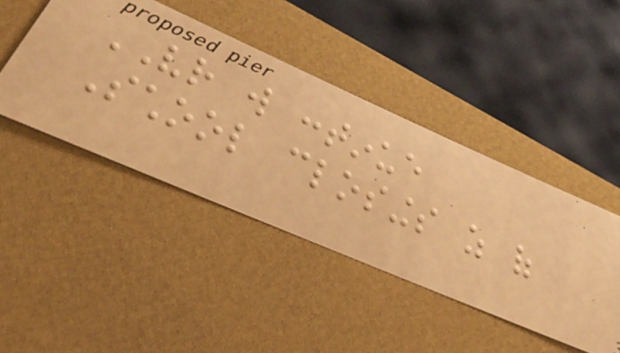VR will continue
School closings as of
